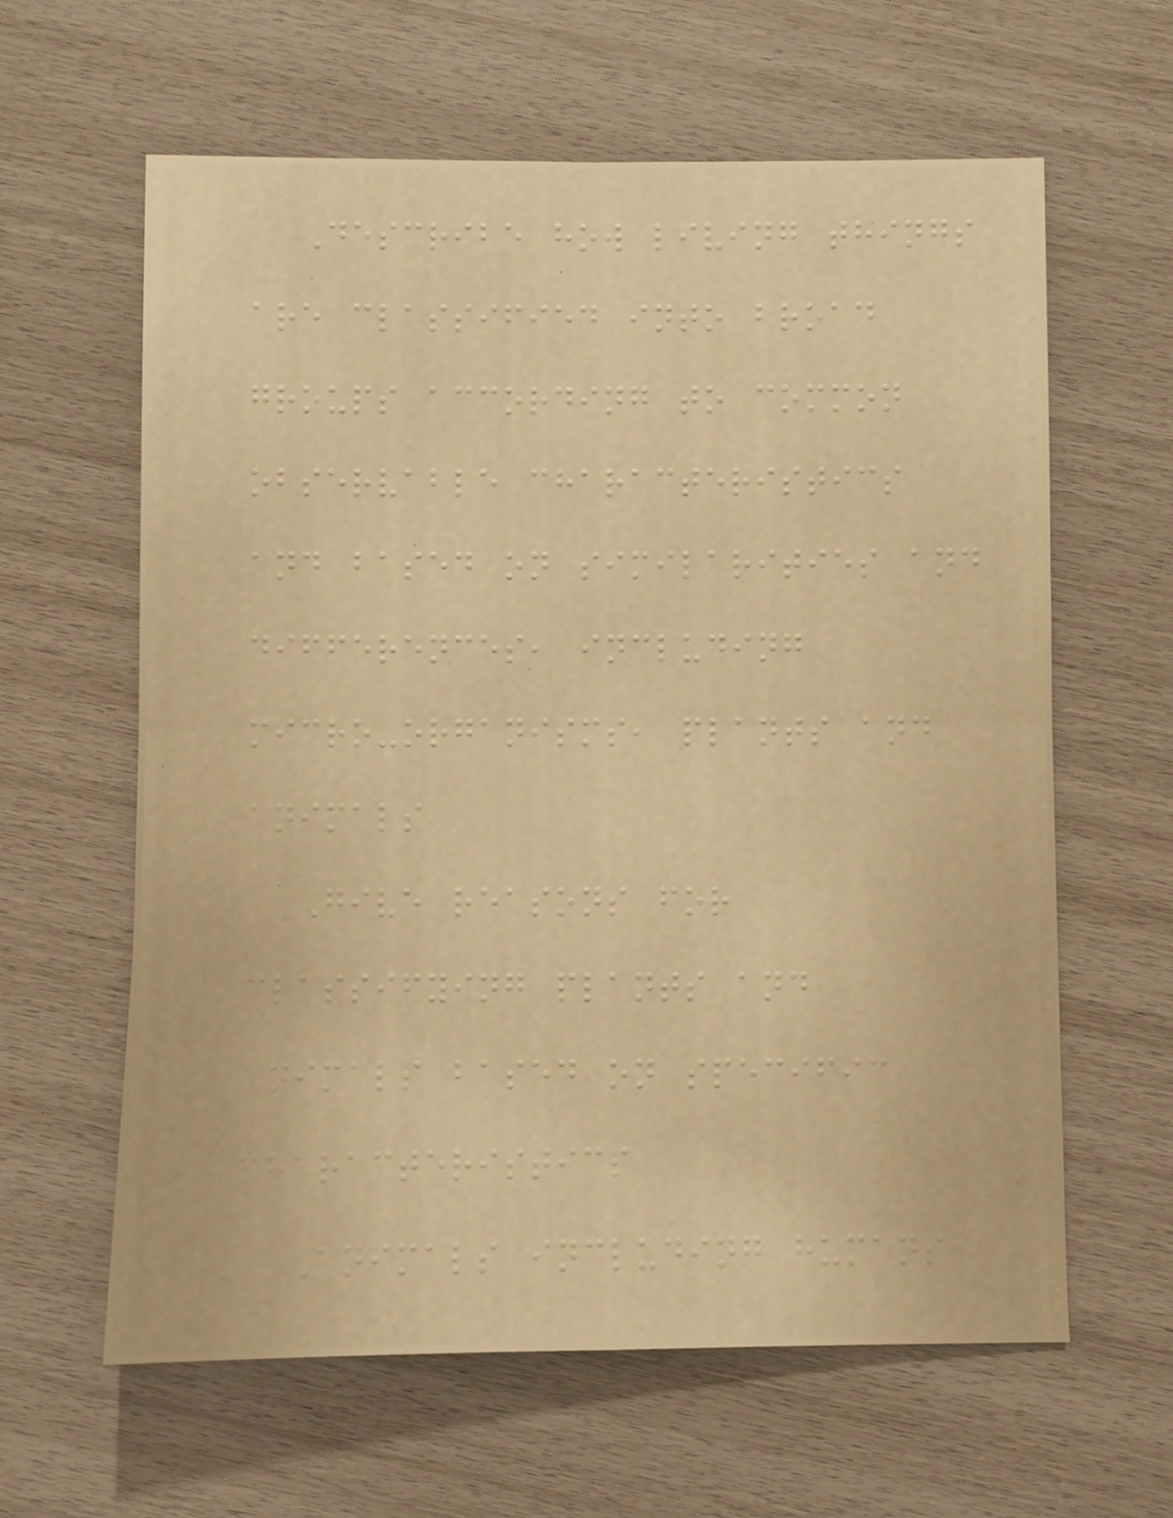Describe how living things
are classified into broad
groups according to common
observable characteristics
and based on similarities and
differences, including
micro-organisms, plants and
animals
Give reasons for
classifying plants and
animals based on specific
characteristics
Animals including humans
